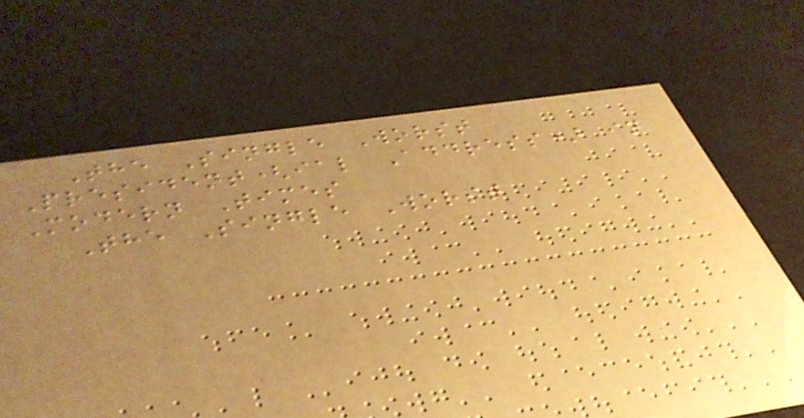The Single Worst
President(ial Address) in
Modern Times
The Single Worst
